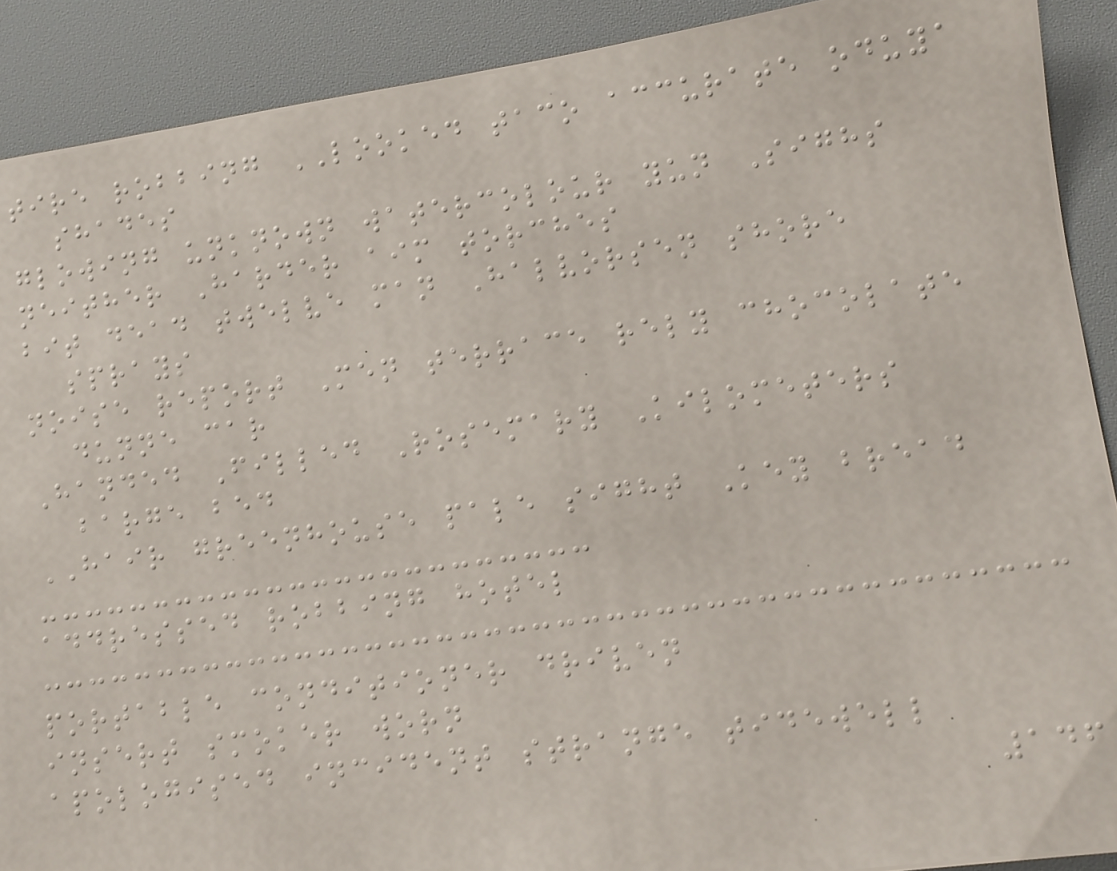tire robbing LOOKED taco accurate oduya
shades
glowing unknown watercolour yun Sighs
neither Harder aim torches
bit dead twelve man Halvorsen shore
sprays
noise report Men terrace rely chocolate
dunne car
Handed Filled Rosemary Kilometers
barge bed
HAIR greenhouse pale sight Key bread
addressed robbing hotel
portable conditioner driven
insert smoker worn
apologised incident strange tidewell
146
